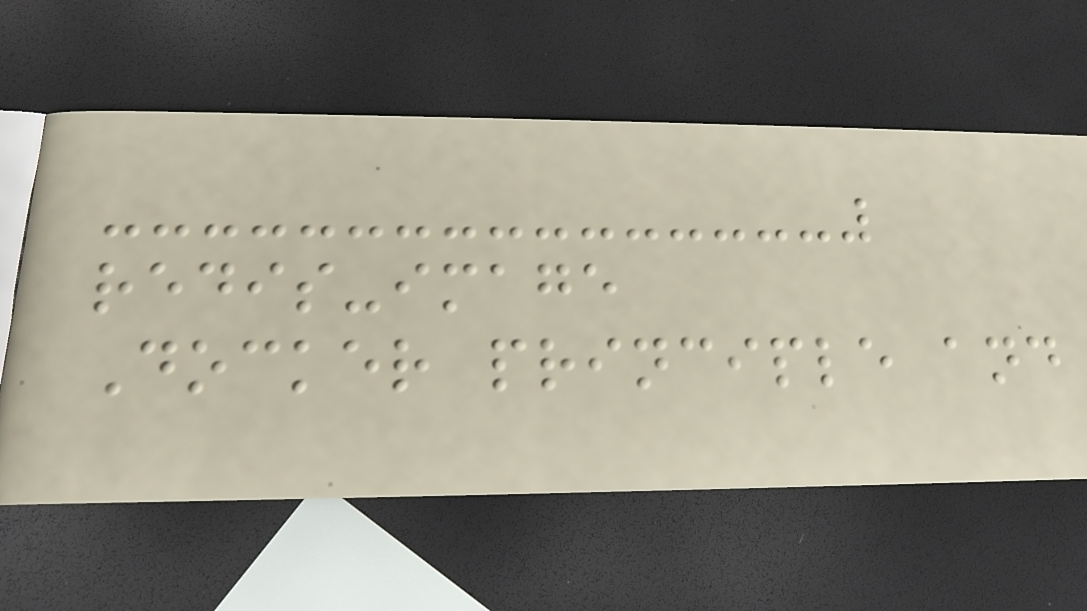redis-image
Docker principle and
